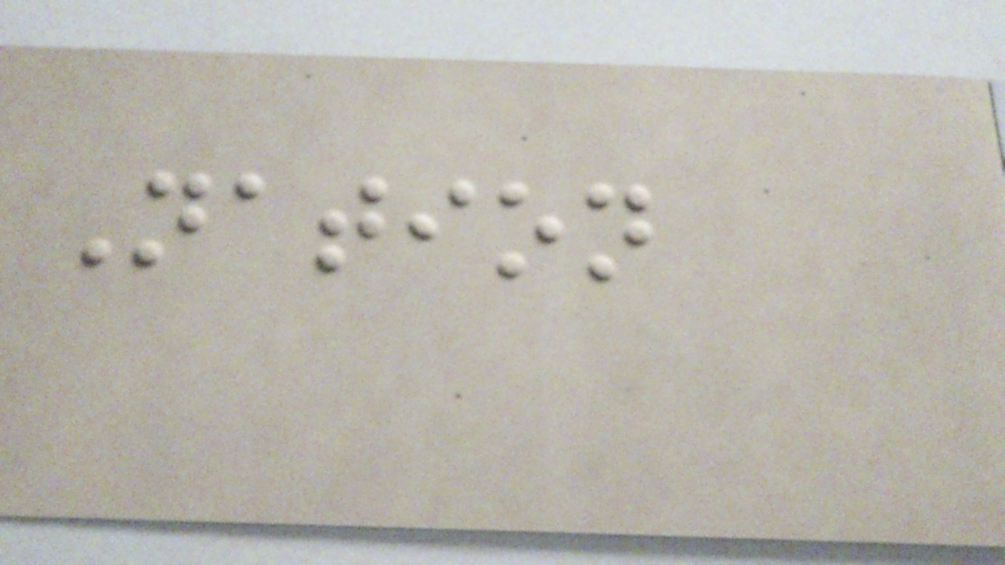Nation
